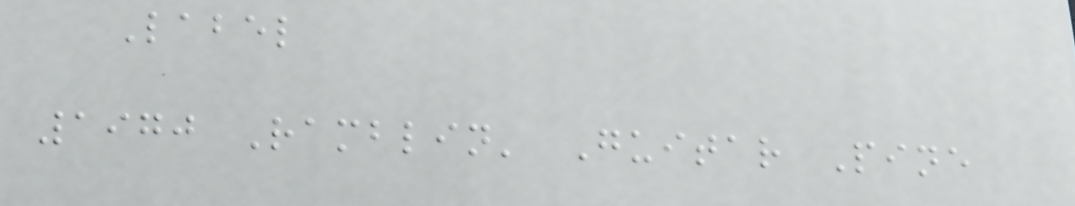Label
1970 Ramblin' Guitar Pine
